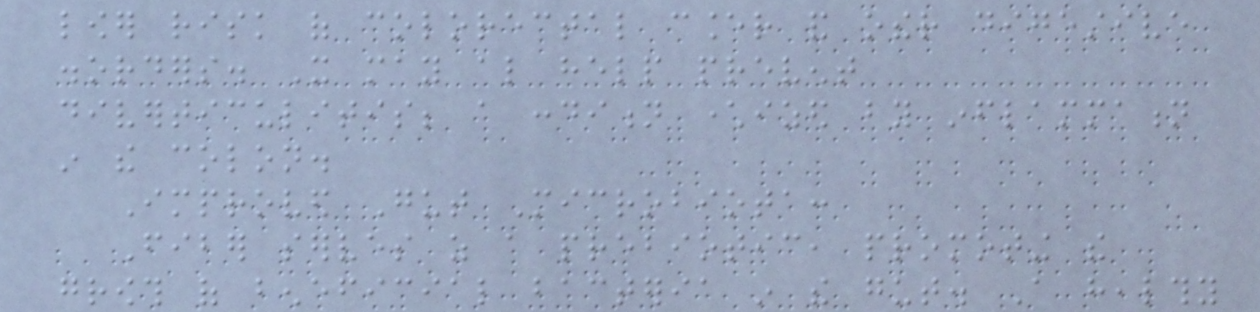lower risk of colorectal cancer and other digestive
disorders. It may also help prevent
diverticulitis; a condition characterized by inflammation
in the colon.
Improved Gut Microbiota:
Fiber serves as a prebiotic, promoting the
growth of beneficial bacteria in the gut. A healthy
